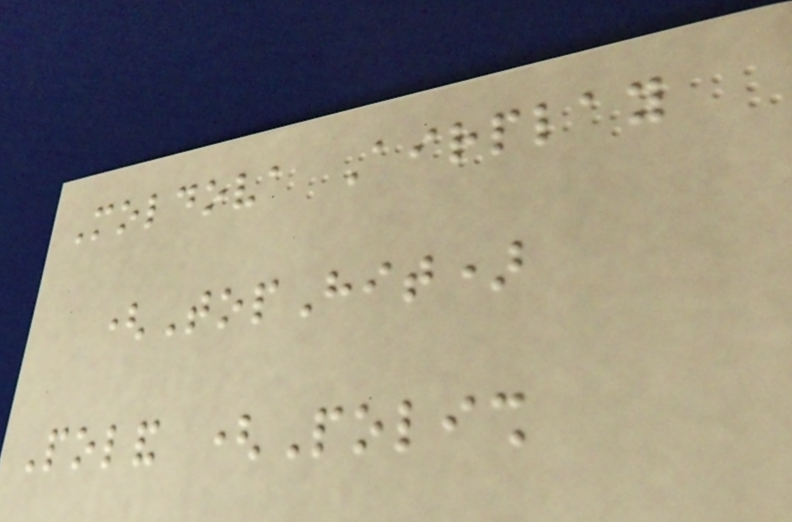Moldova Airplay
(TopHit)
Poland (Polish
